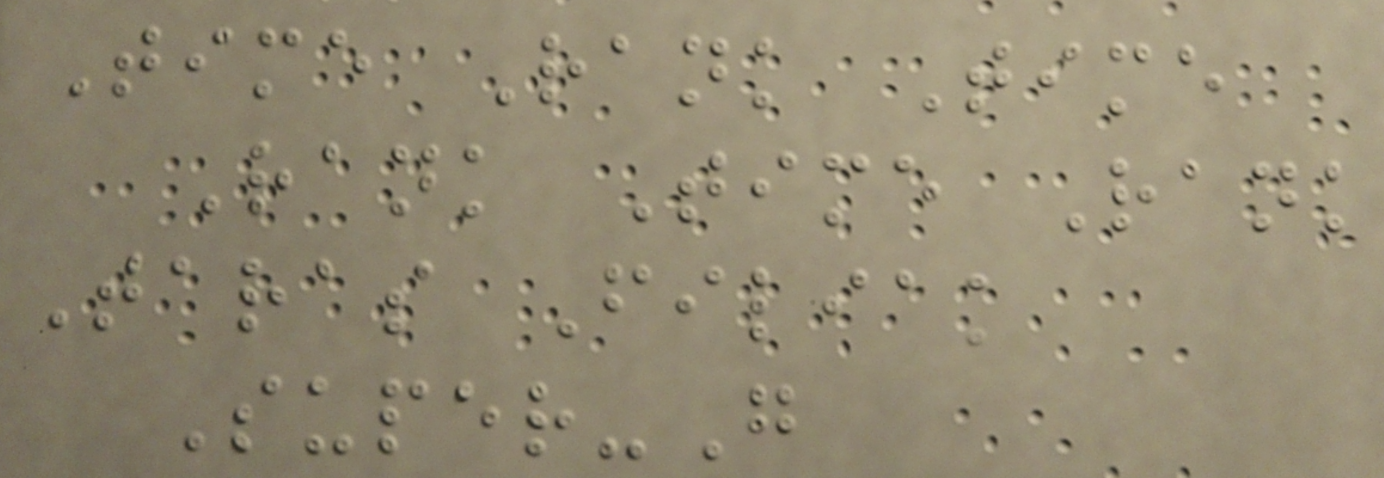Time Rank Time
Rank Time Rank
Taras Filiak
Super-G
